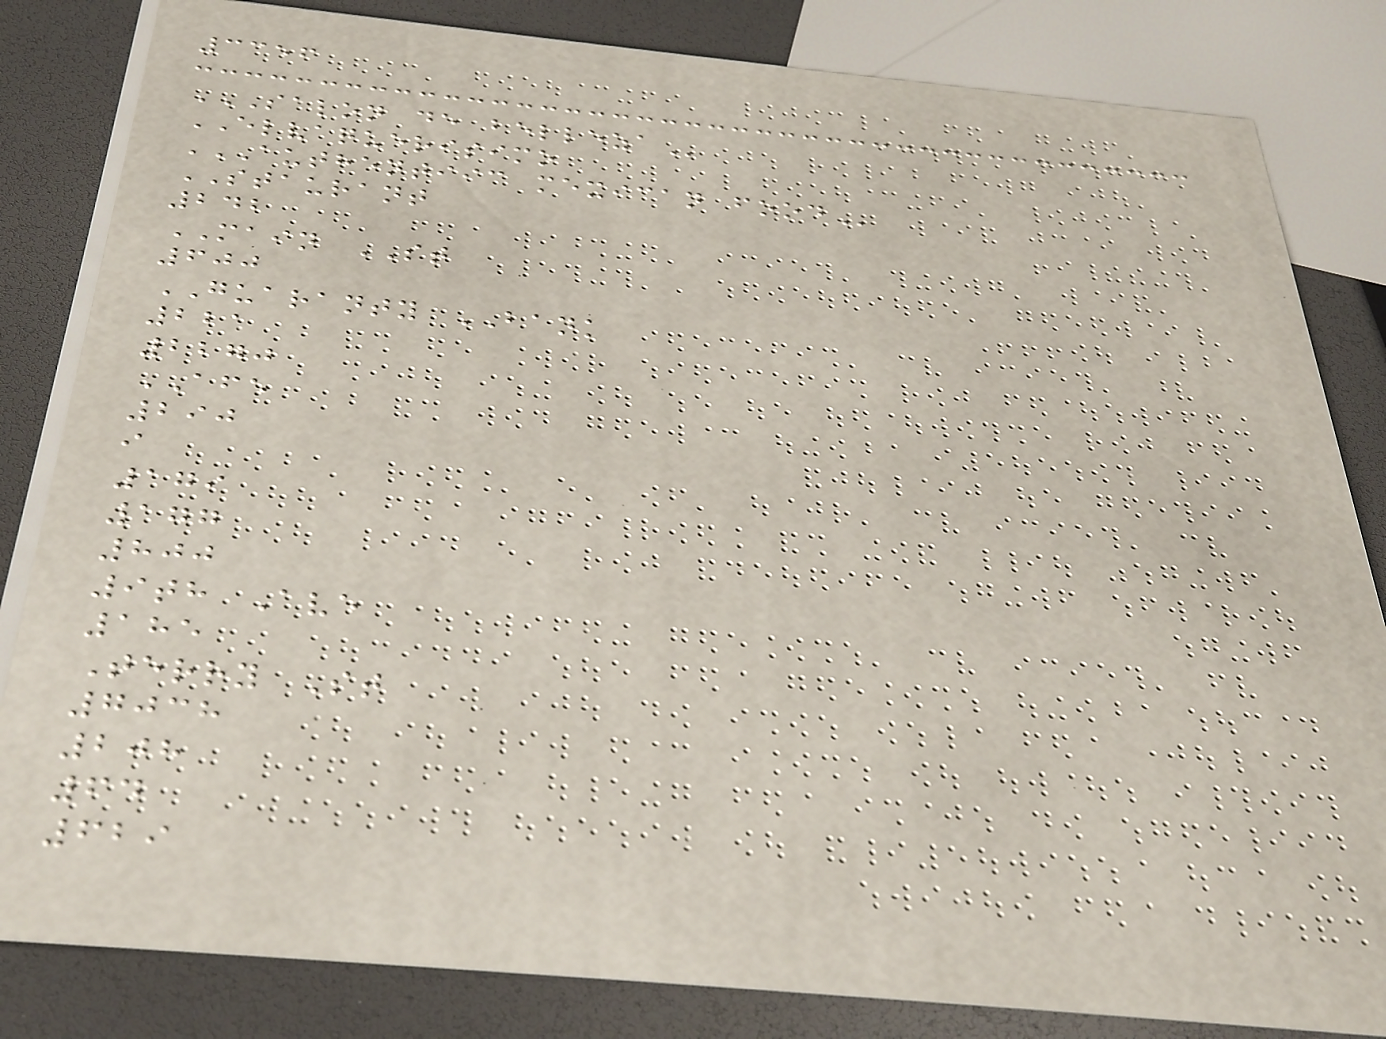3356
SALON DE BELLEZA
ELVAQUERISIMO
AUTHENTIIC MEXICAN FOOD
STAURANT
242
MAIN ST
600
GUARANTY BANK
221
2270
AFE
290
i
179
177
800
9th Ave
185
Terry St
7038
208
64
629
